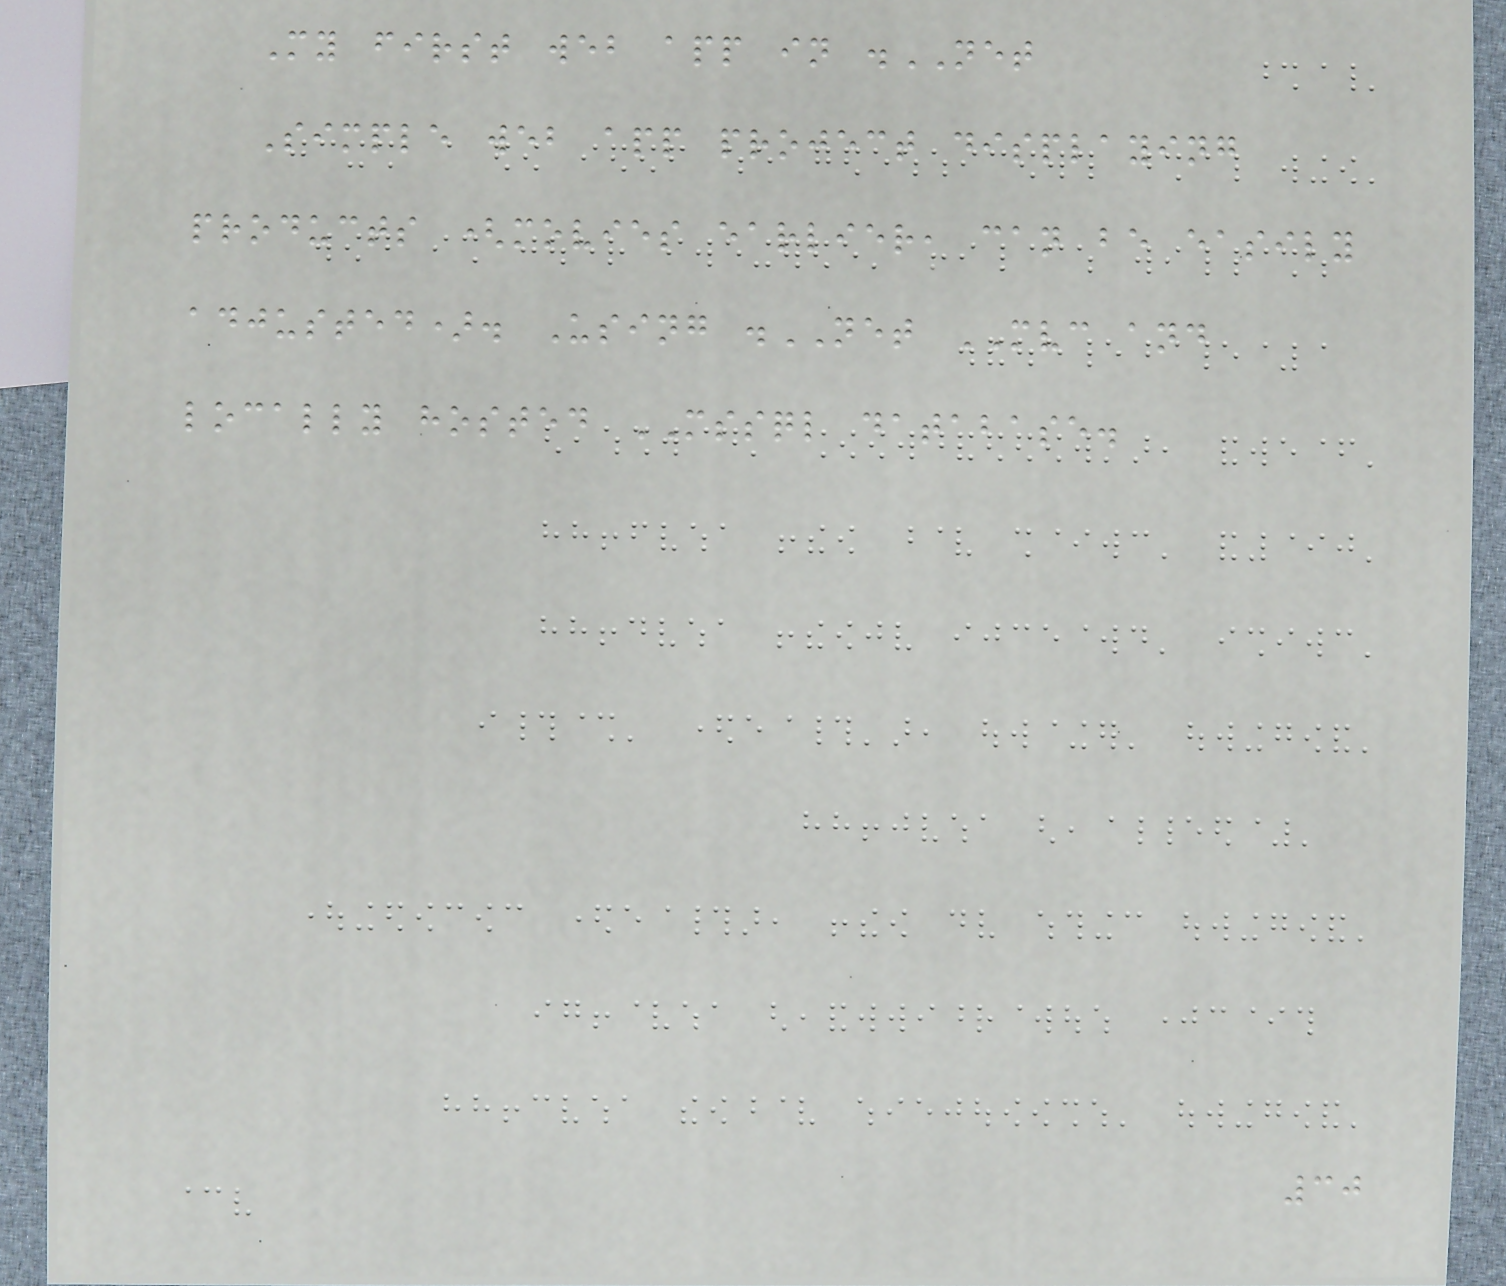My first web app in .NET
Simple web app project displaying
products (movies earlier, can be easily
adjusted). Using .NET MVC and
locally hosted MSSQL database.
30
